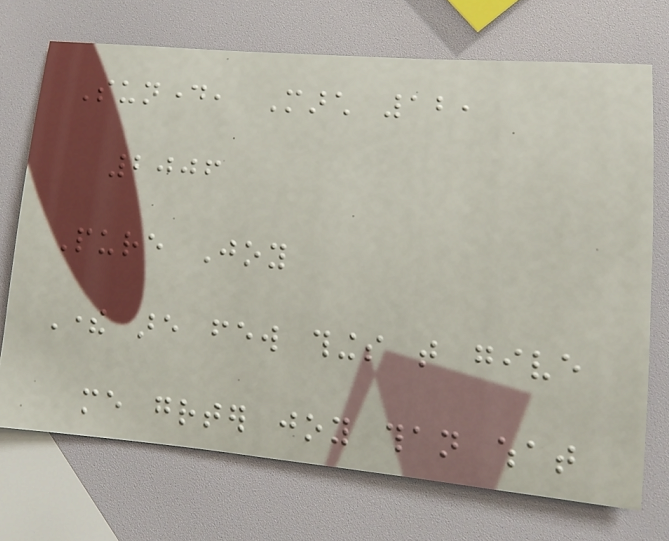Sunday, March 12,
2006
Pure Joy
There are few things that give
me greater joy than what
